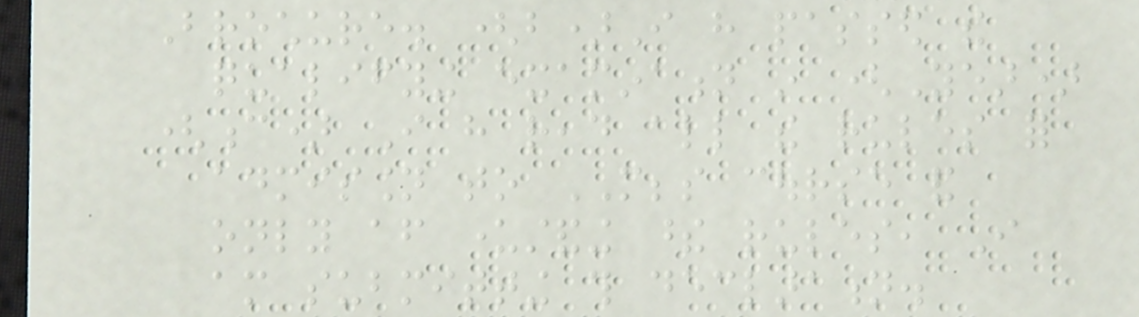Brochure. (b)I have passed the
qualifying examination in (Year)
(c) I have read all the rules for
admission to MBBS course and
only after understanding these rules, I
am submitting this declaration.
